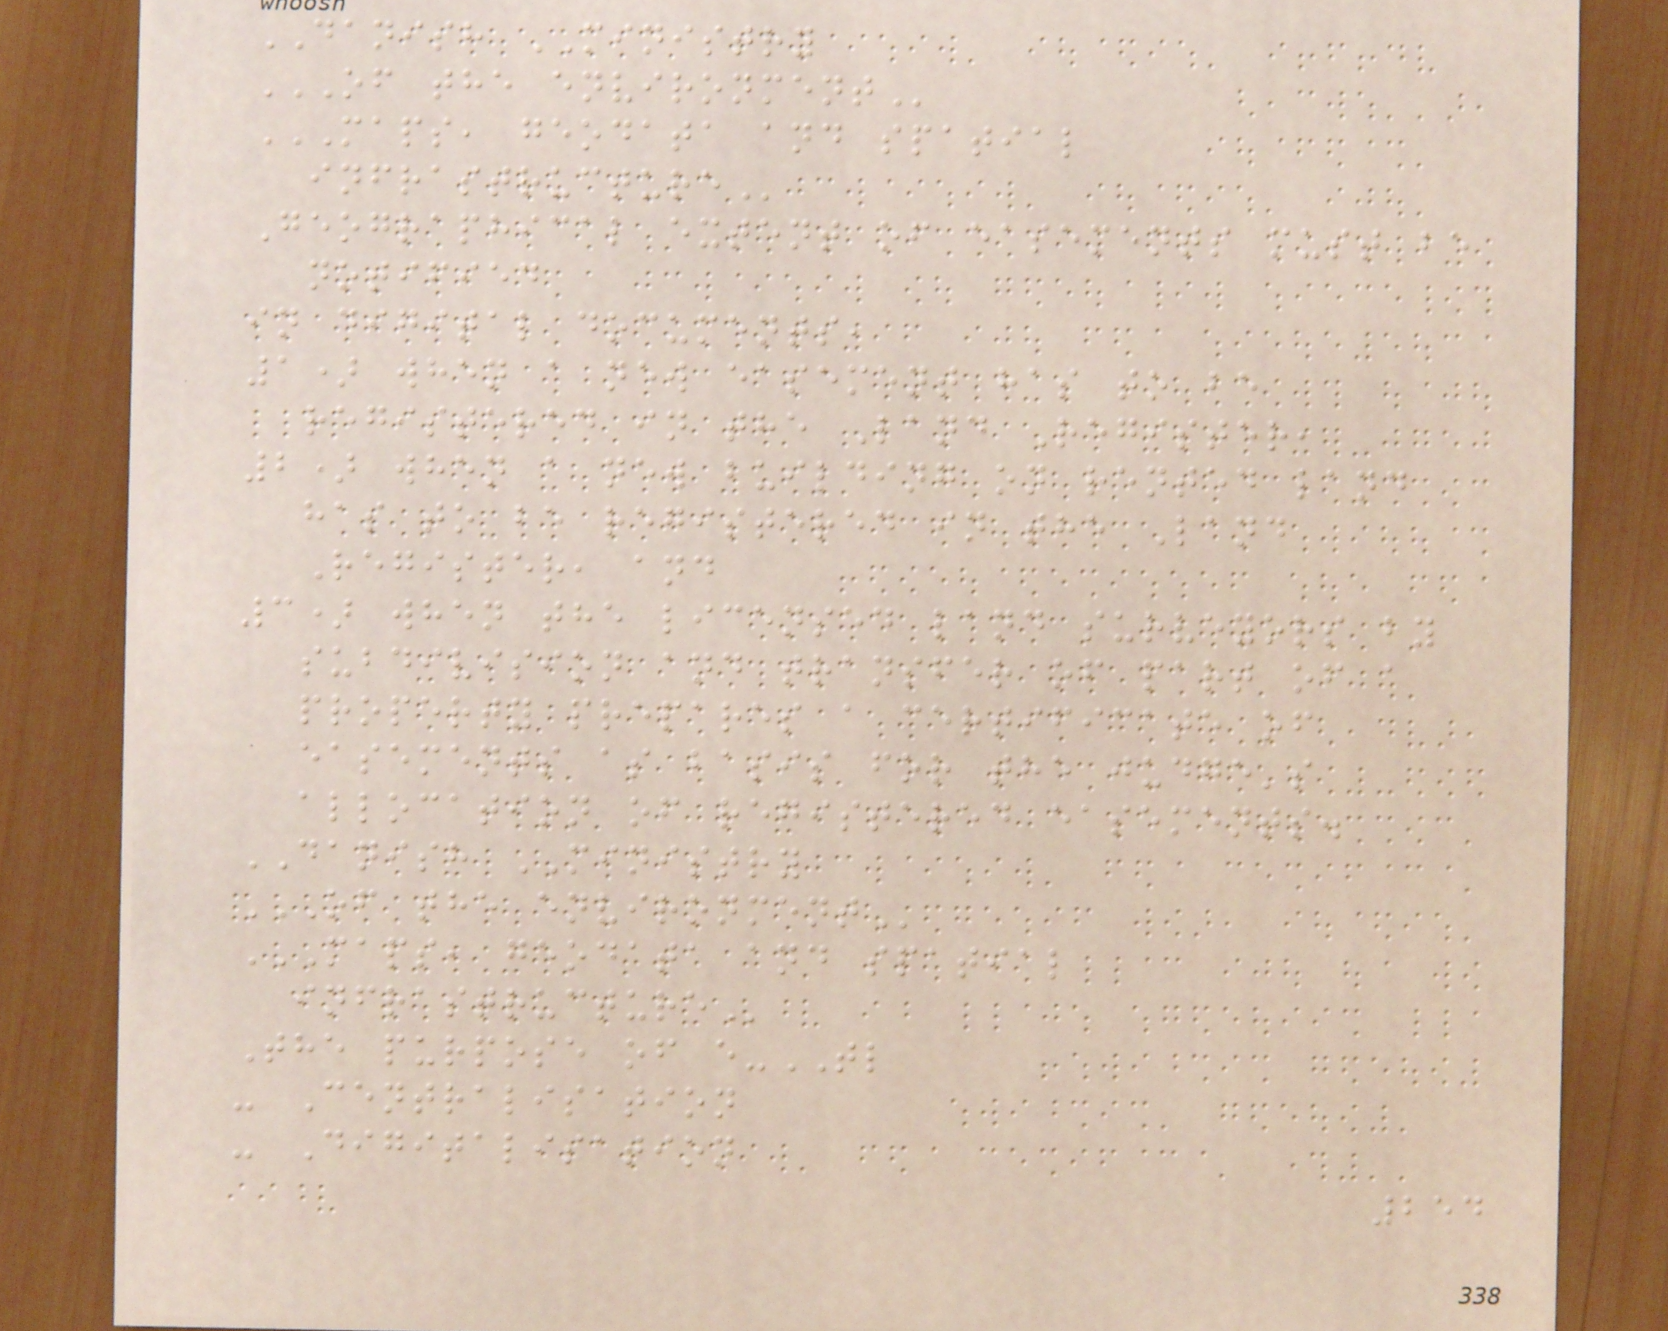DANISH MINISTRY
OF THE ENVIRONMENT
MAPS, GEODATA AND SPATIAL
INFRASTRUCTURE
Geographical extent of easements must be
notified
in digital documents,
1) when a new easement has to be
registered in the Land Register,
2) when a new building on rented land
has to be registered in the Land
Register, and
3) when the licensed land surveyors by
subdivision and transfer of part of a
property prepares a certificate of
easements as basis for the judge's
allocation of registered easements.
DANISH MINISTRY
OF THE ENVIRONMENT
MAPS, GEODATA AND SPATIAL
INFRASTRUCTURE
The purpose of e-TL
- Centralisation
- Digitalisation
254
